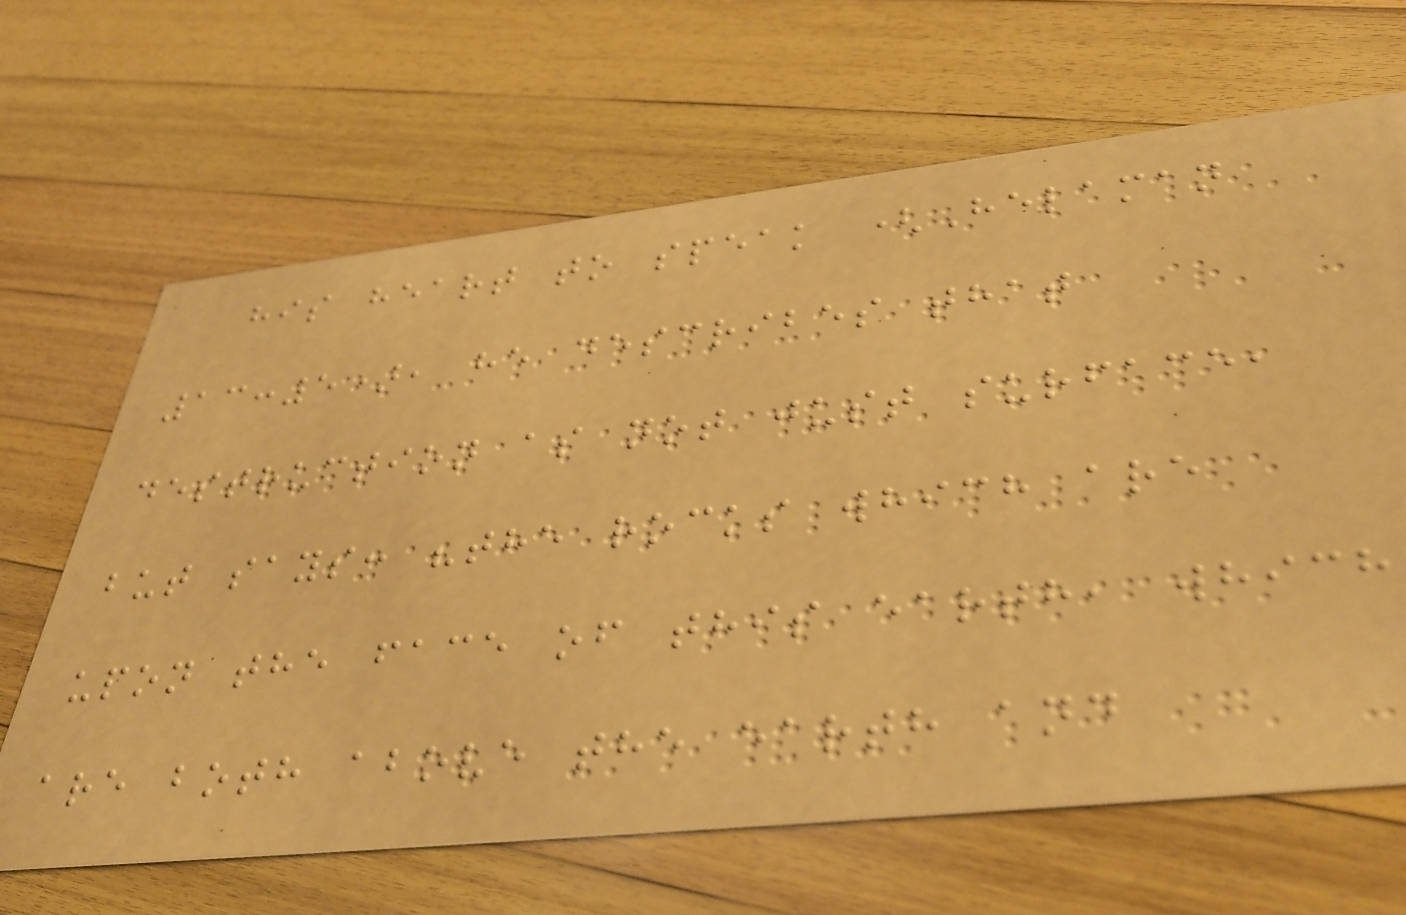his heart to speak (Helaman
13:5), he describes that
destruction as not just surface,
but says: "the rocks which are
upon the face of this earth, which
are both above the earth and
